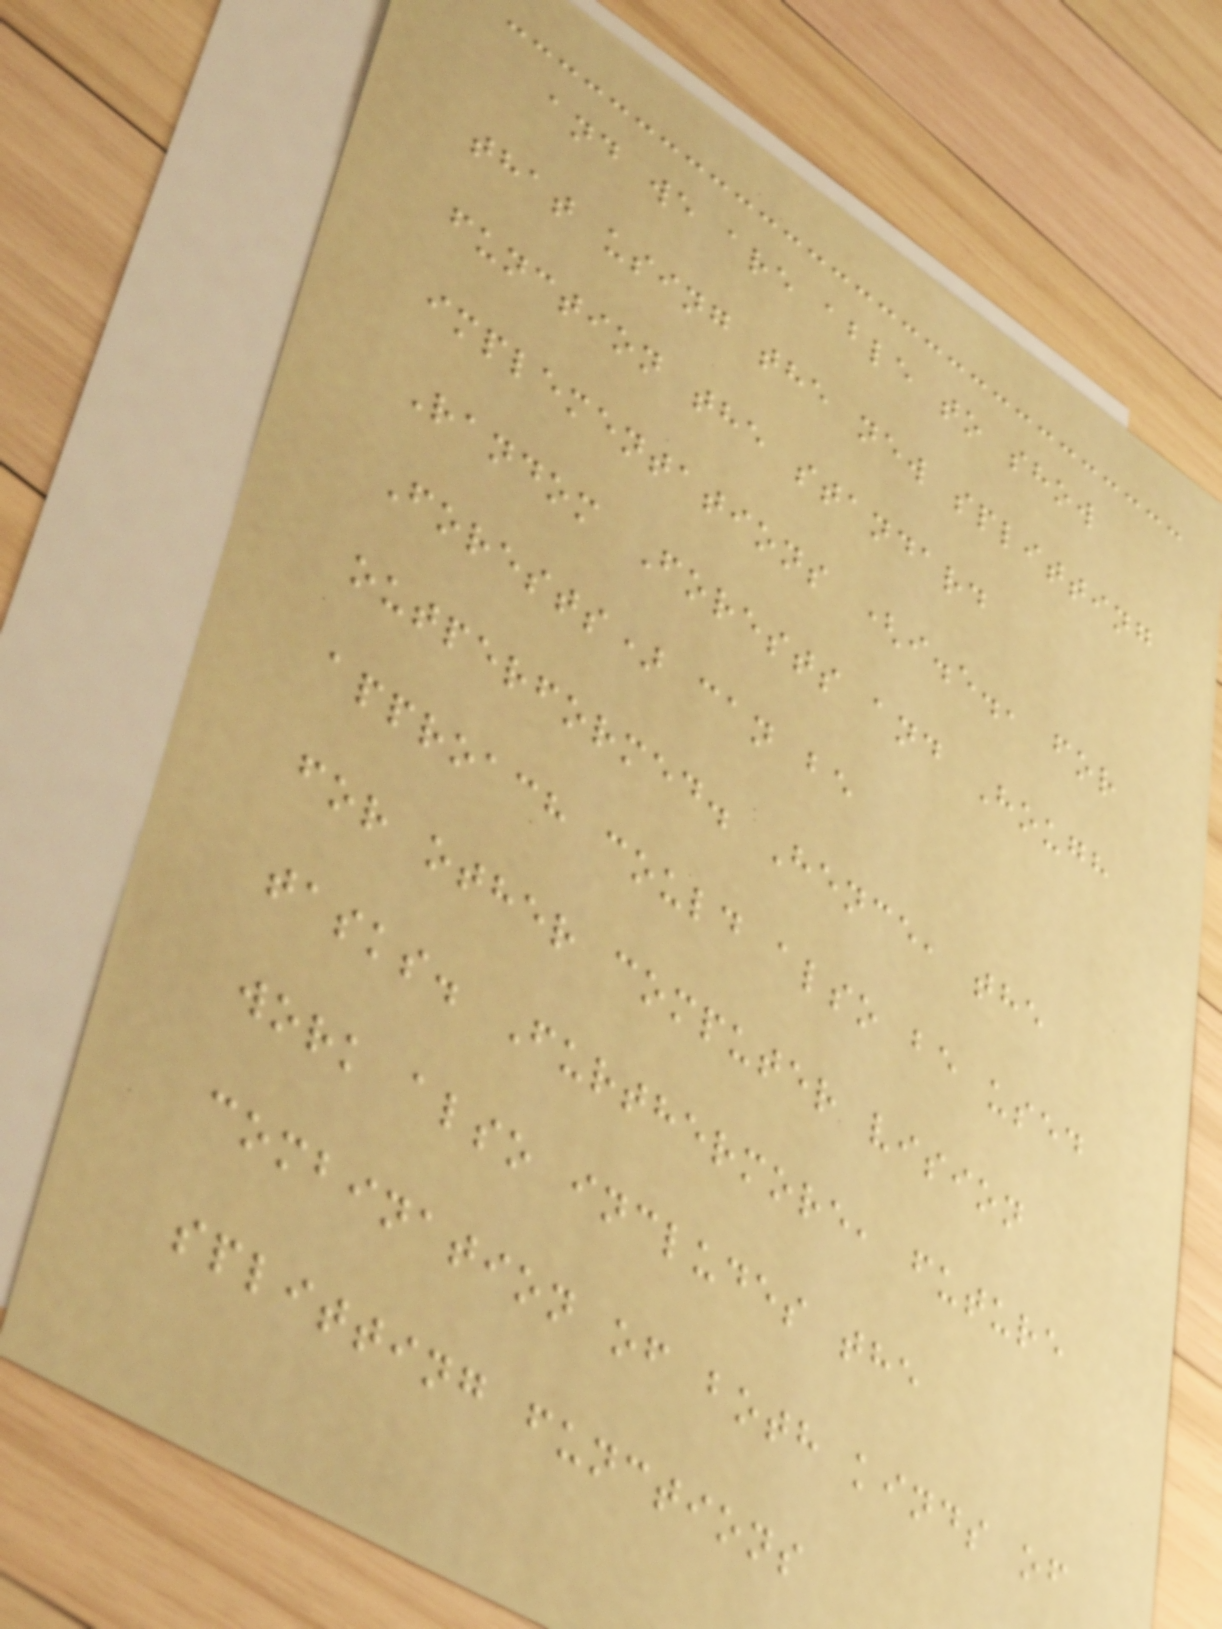and we are able to show
that using the new splitting
function the standard
implementations (i.e., for
Random Forests and Hough
Forests) can be
outperformed. Hence, the
approach could also be used
for other computer vision
tasks. Furthermore, future
work also includes the
combination of both kinds of
splitting functions
